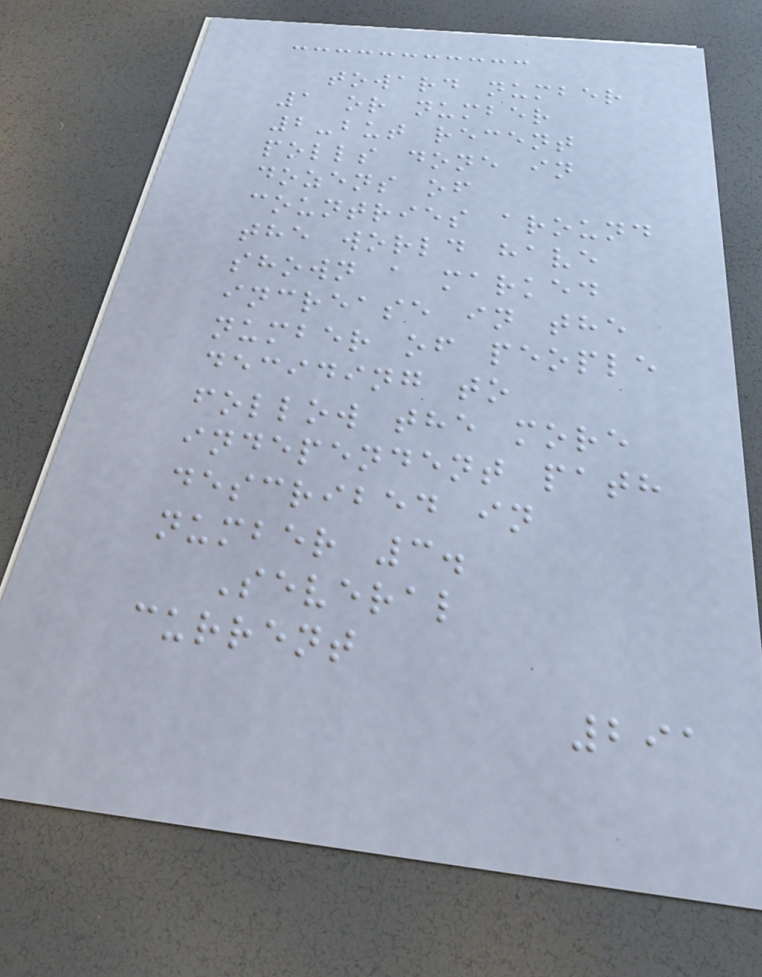toward number
1 or number
2-but recent
polls done in
dozens of
countries around
the world have
shown a marked
increase in the
number of people
deciding to
follow the more
independent path
described in
number 3.
Several
current
291
